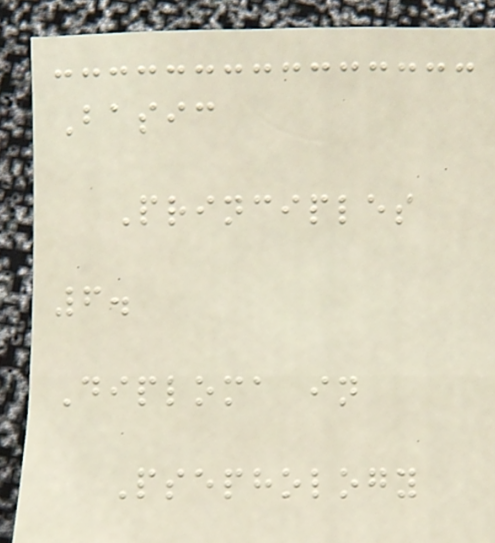Basic
Principles
6.
Diploma in
Psephology
